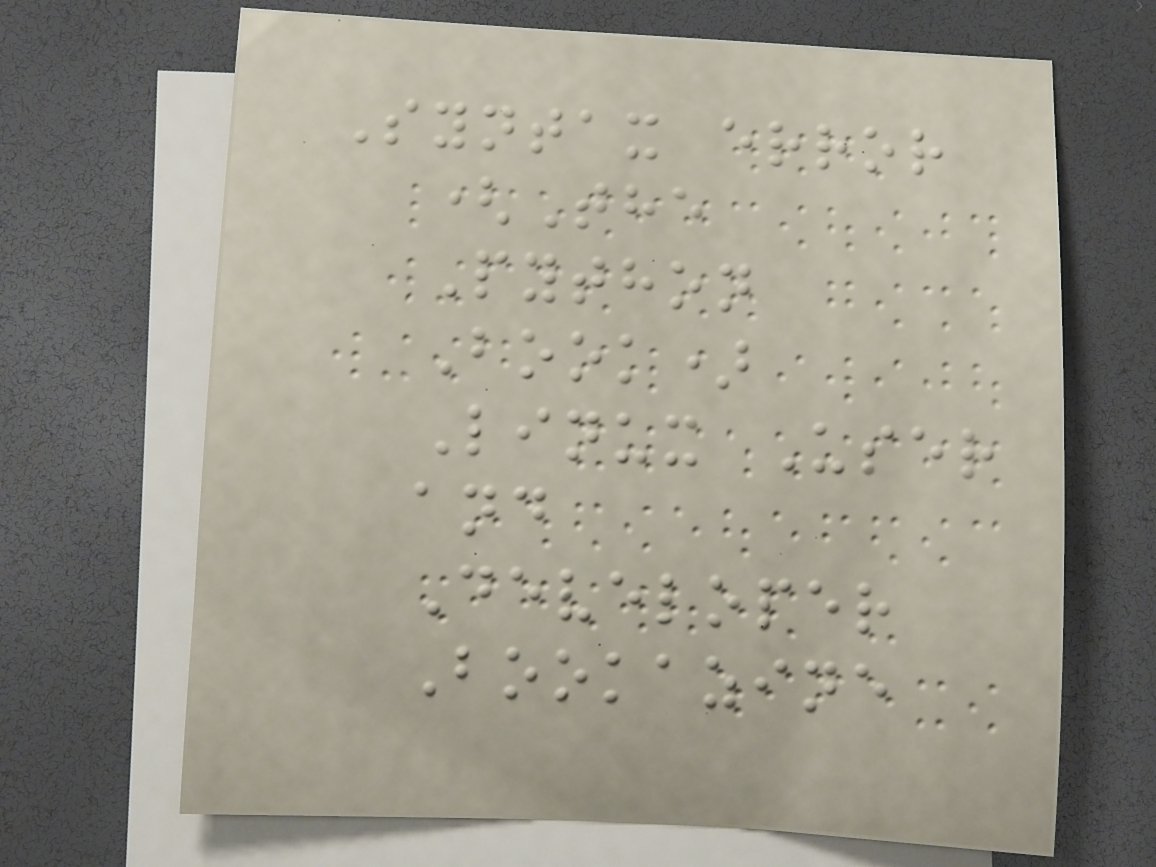Syntax error
(The
Python
Book)
Linux User
and
Developer
Bookazine
